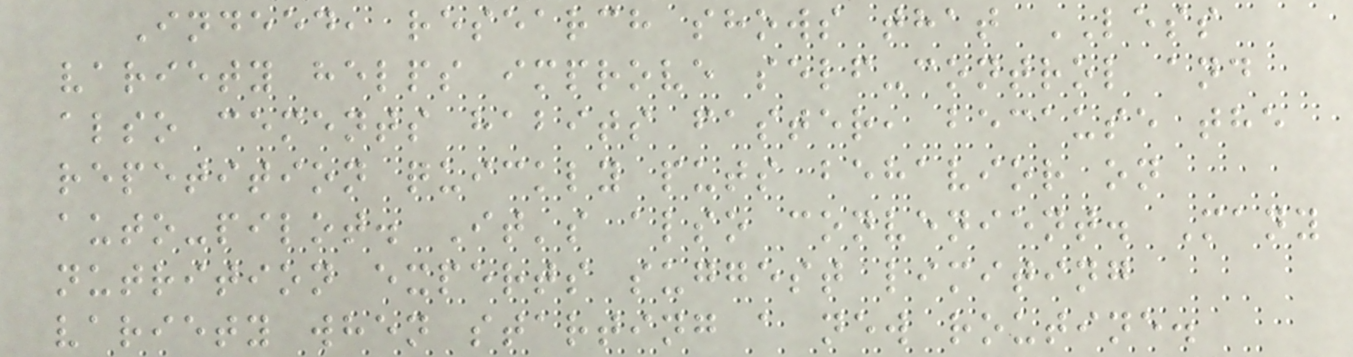Indeed, research shows that LESS
variety helps improve self-control and
also cements habits faster, because the
repetition quickly puts behavior on
auto-pilot. It's also convenient. Many
nutrition experts suggest limiting
variety when starting a new routine.
